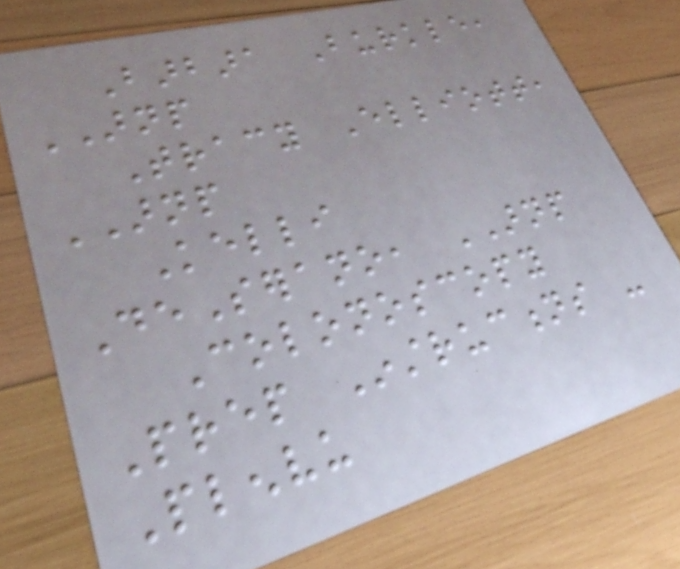Barbara Burkle,
ARNP
Tracy Elliott,
ARNP
Kelli
DeSerano, ARNP
Colonoscopy
Prep Instructions -
Plenvu
